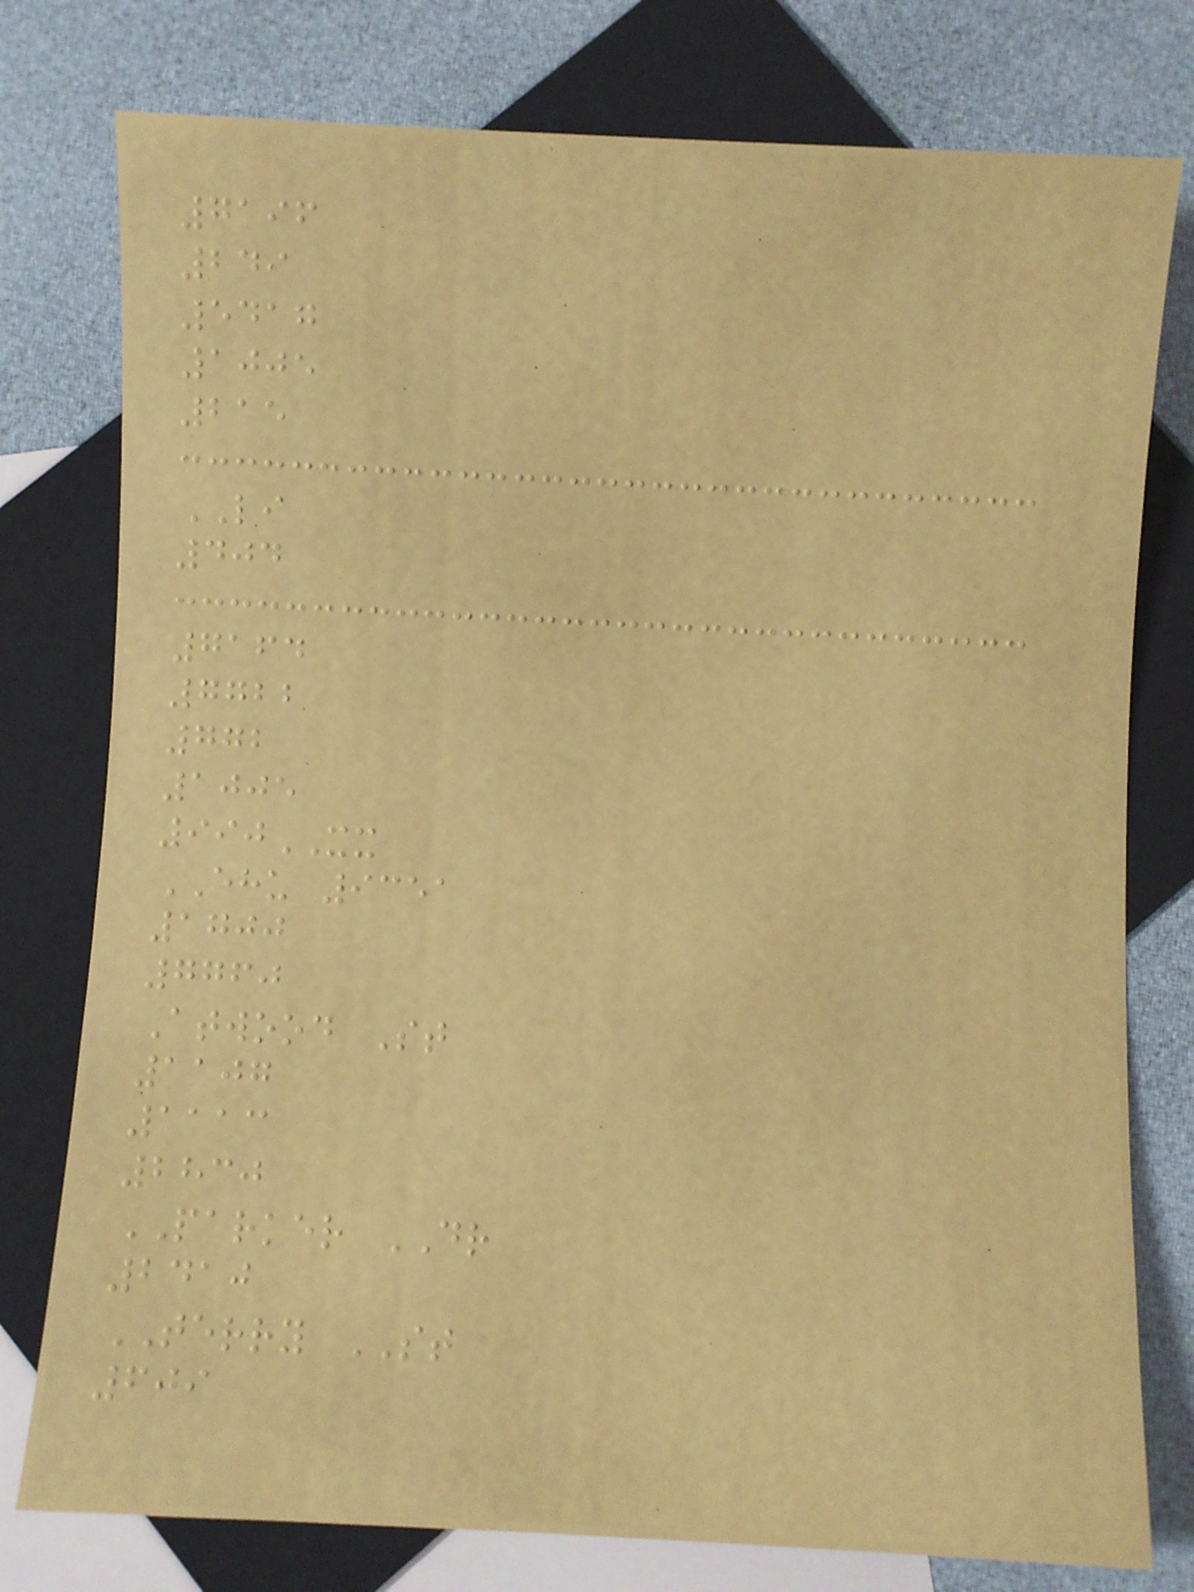7196
249
5417
1005
215
LI
404
7164
7722
772
1005
990XX
EHU 9351
1700
7760
Atwood St
1107
1113
2830
PARKER DR
2410
TERRY ST
609
